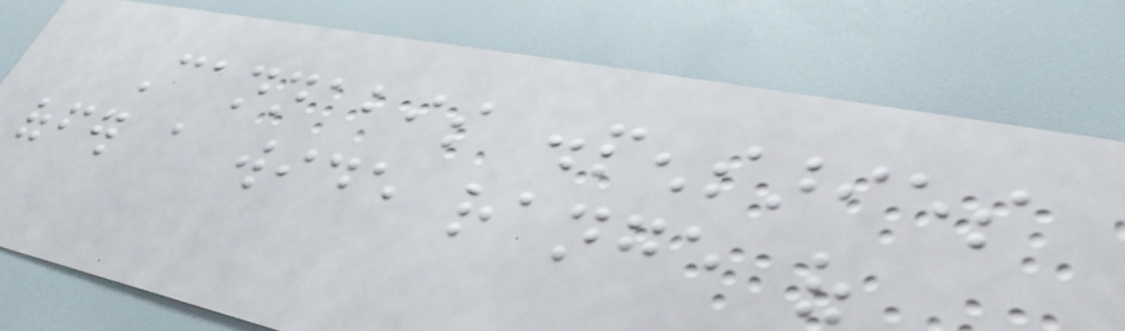Cannabis dispensaries
offer a wide range of
